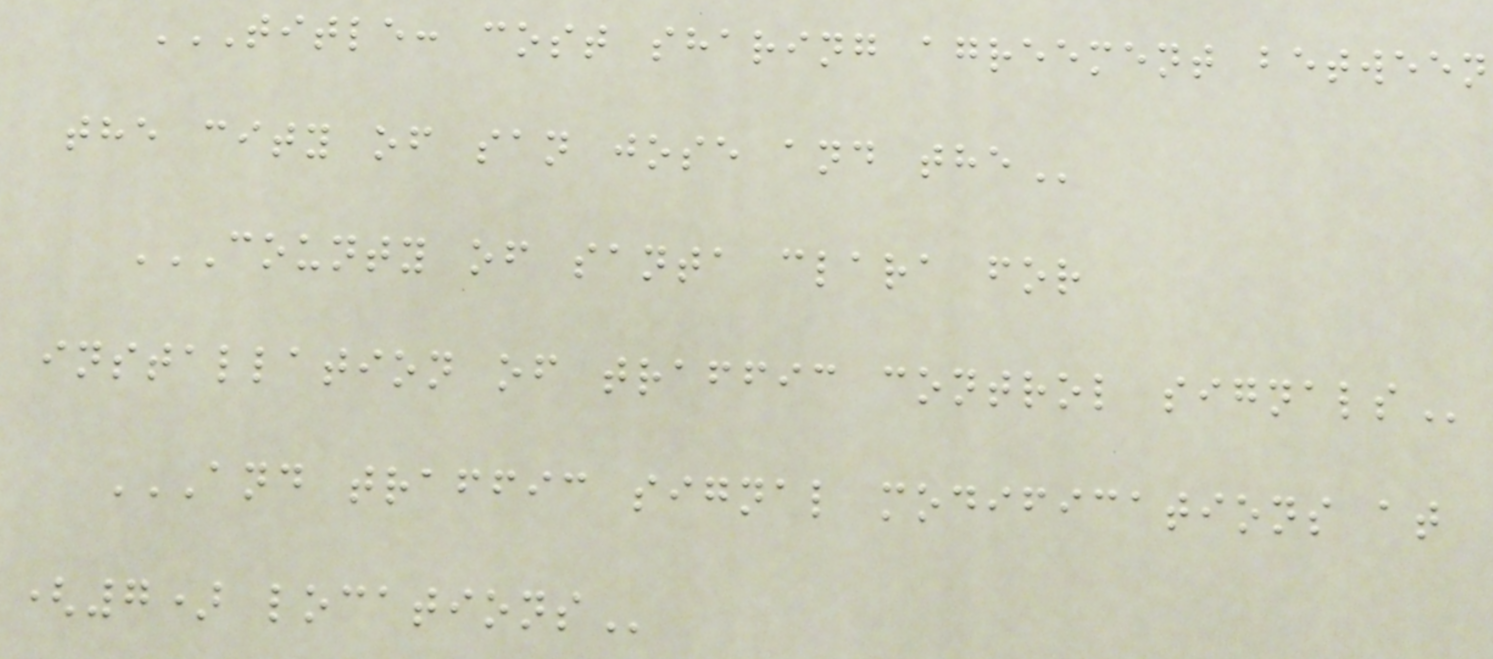TITLE: COST SHARING AGREEMENT BETWEEN
THE CITY OF SAN JOSE AND THE
COUNTY OF SANTA CLARA FOR
INSTALLATION OF TRAFFIC CONTROL SIGNALS
AND TRAFFIC SIGNAL MODIFICATIONS AT
(7) LOCATIONS
